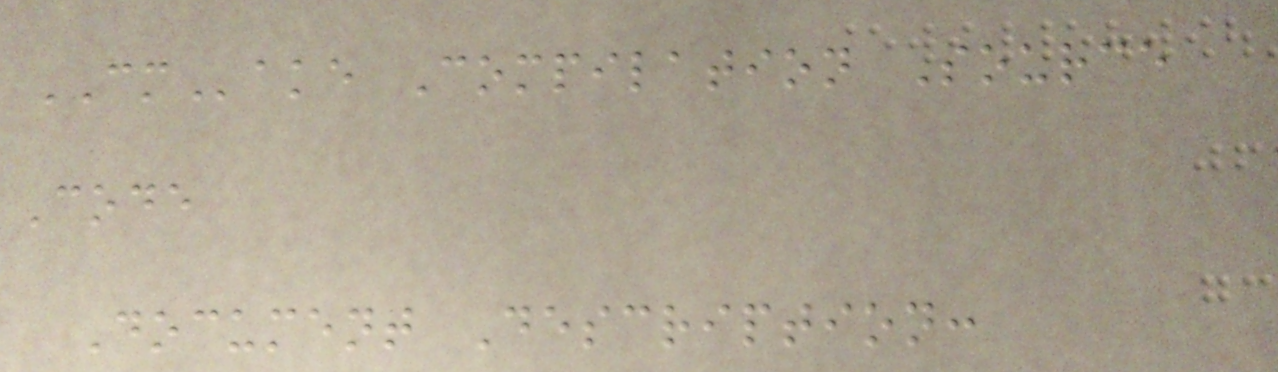CMake Compilation Source
Code
Document Description:
